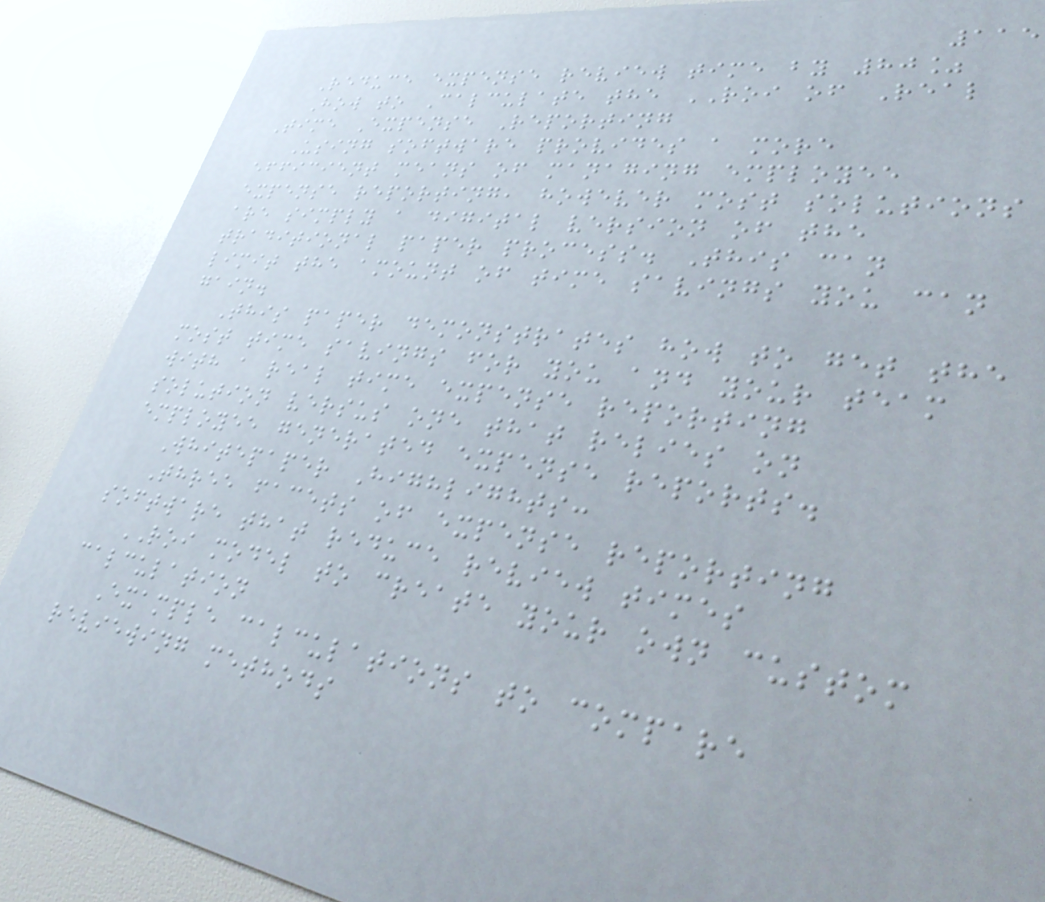115
Reduce expense review time by 80%
How to Calculate the ROI of Real
Time Expense Reporting
Using software provides a more
efficient means of managing employee
expense reporting, however most solutions
are simply a digital version of the
traditional paper process. This can
limit the amount of time savings you can
gain.
This paper demonstrates how to get the
most time savings for you and your team
with a real time expense reporting
solution versus one that relies on
employee generated expense reports.
Whitepaper Highlights:
Three facets of expense reporting
software that reduce review times
ROI model to create your own custom
calculation
Example calculations to compare
reviewing methods
